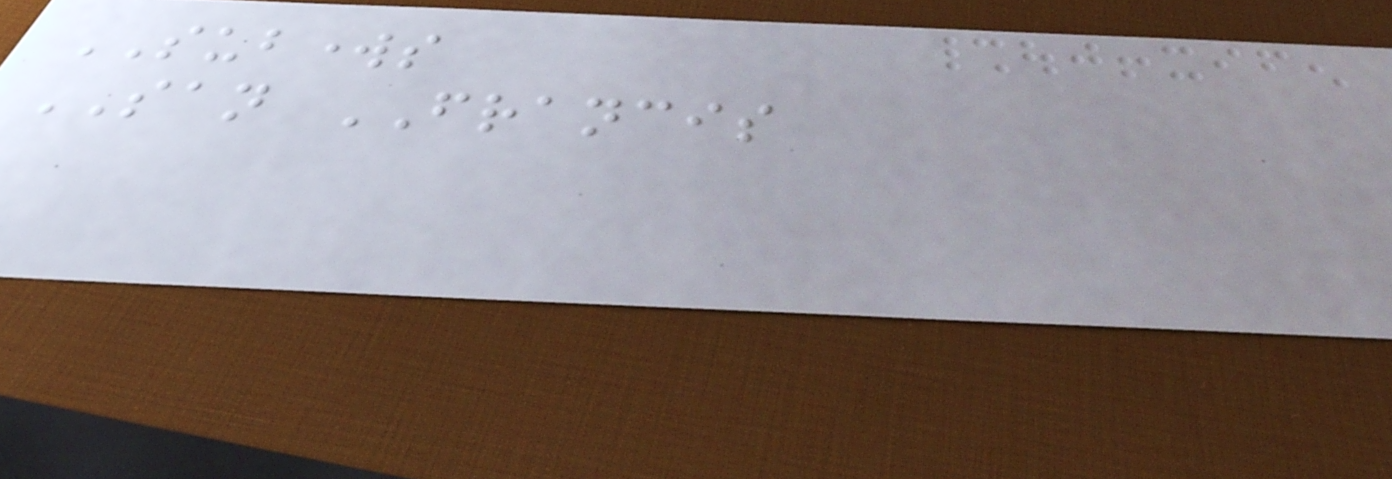SUBWORKS
SAN FRANCIS
